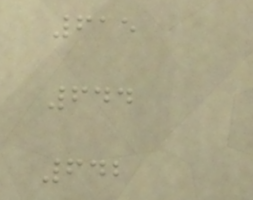615
644
642
